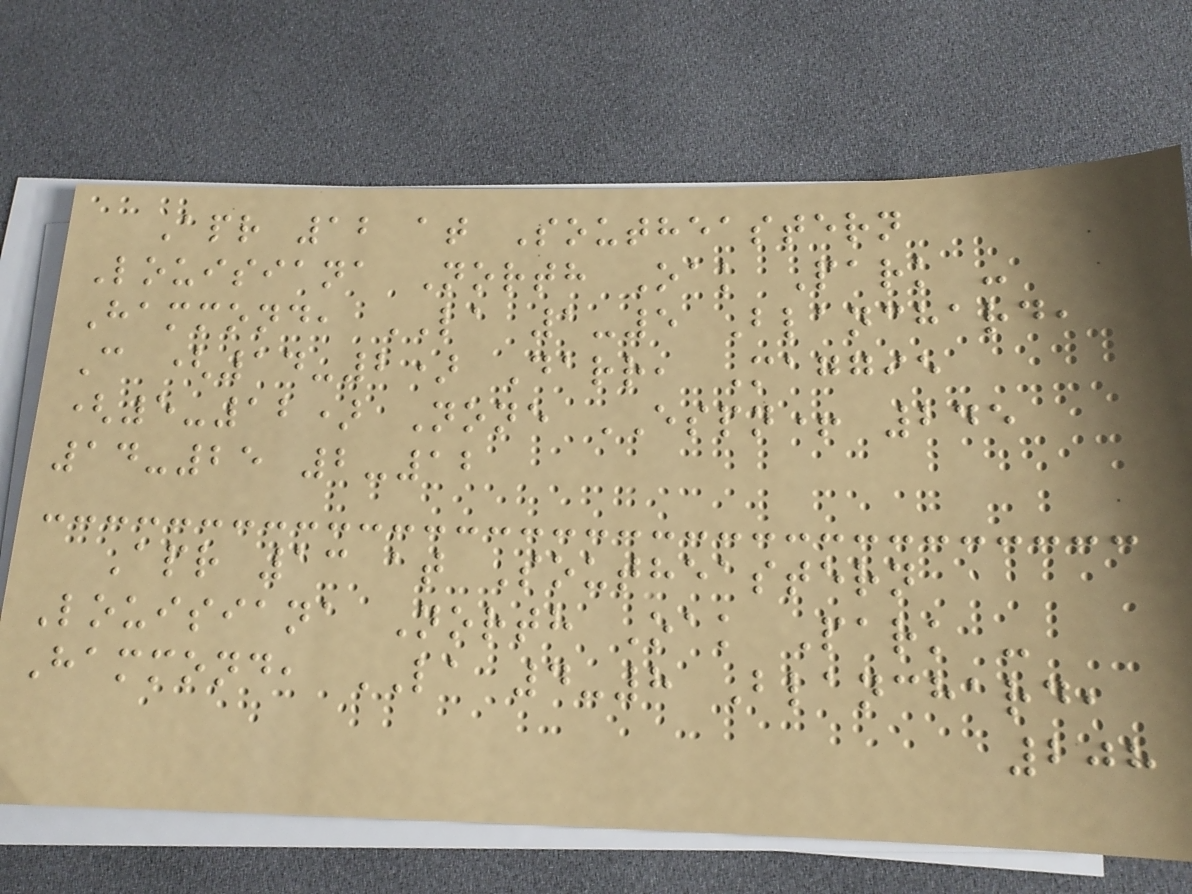Apr 12 at Southeastern
Louisiana North Oak Park -
Hammond, LA 1-5 Blanchard,
C (14-2) Darr, Maggie
(5-12) None ESPN+ 245
14-25 2-12
Apr 13 at Southeastern
Louisiana North Oak Park -
Hammond, LA 4-8 Blanchard,
208
